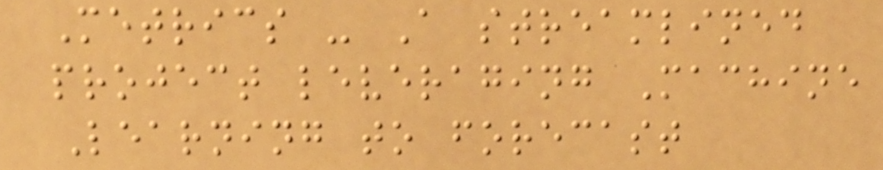Metrics - A streamlined
project leveraging Machine
Learning to forecast
